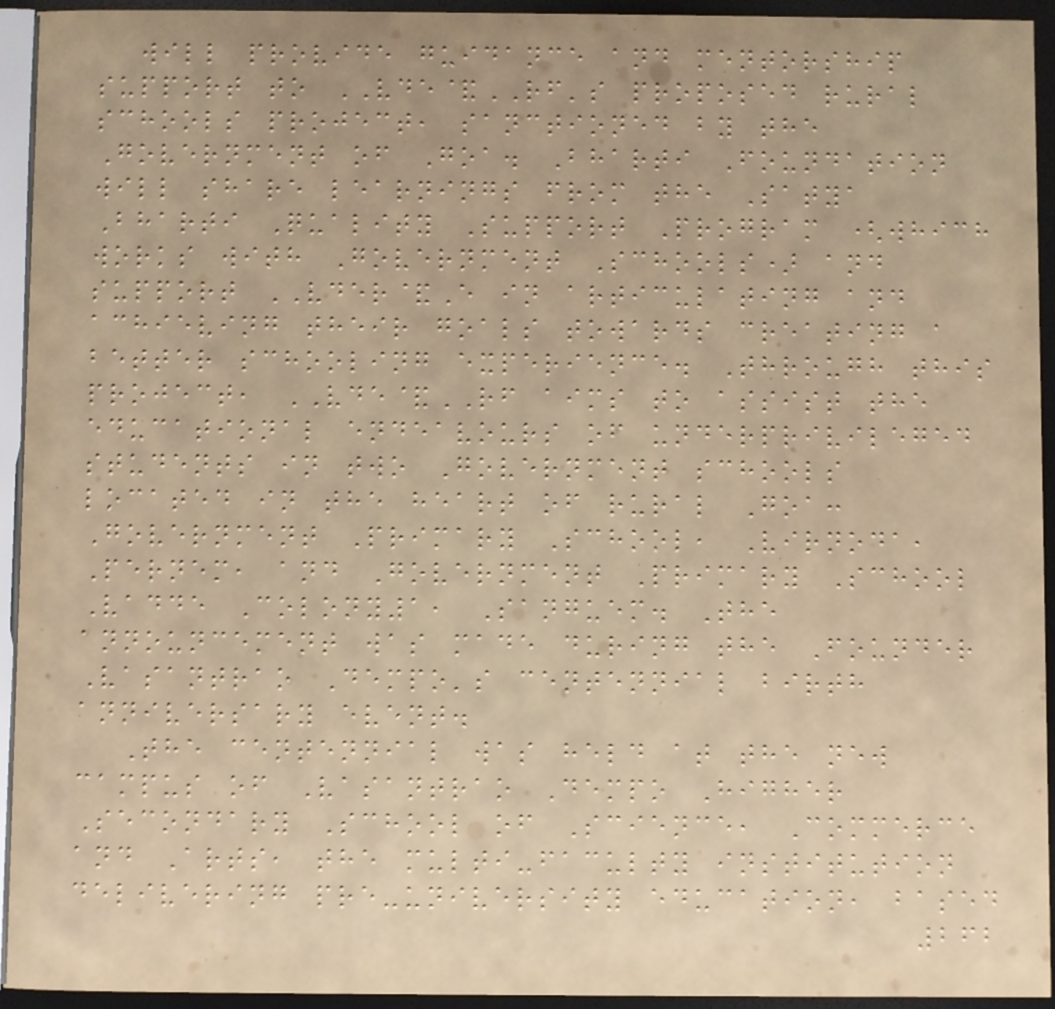will provide guidance and mentorship
support to VDE&RF's proposed rural
schools project, sanctioned by the
Government of Goa. Bharti Foundation
will share learnings from the Satya
Bharti Quality Support Program (which
works with Government Schools) and
support VDER&E in articulating and
achieving their goals towards creating a
better schooling experience. Through this
project, VDE&RF aims to assist the
educational endeavours of underprivileged
students in two Government schools
located in the heart of rural Goa:
Government Primary School, Virnoda,
Pernem, and Government Primary School
Vadde Colony1, Sanguem. The
announcement was made during the Founder
Vasantrao Dempo's centennial birth
anniversary event.
The centennial was held at the new
campus of Vasantrao Dempo Higher
Secondary School of Science, Commerce
and Arts, the multi-faculty institution
delivering pre-university education, based
262
